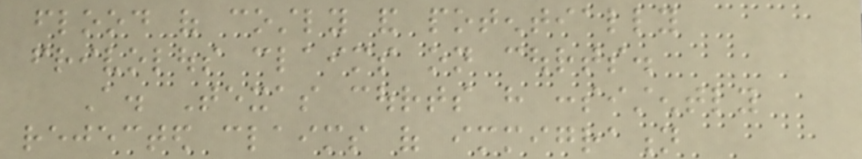flood of costly and potentially
frivolous claims on courts.
A. Texas courts have consistently
rejected claims of immigration
